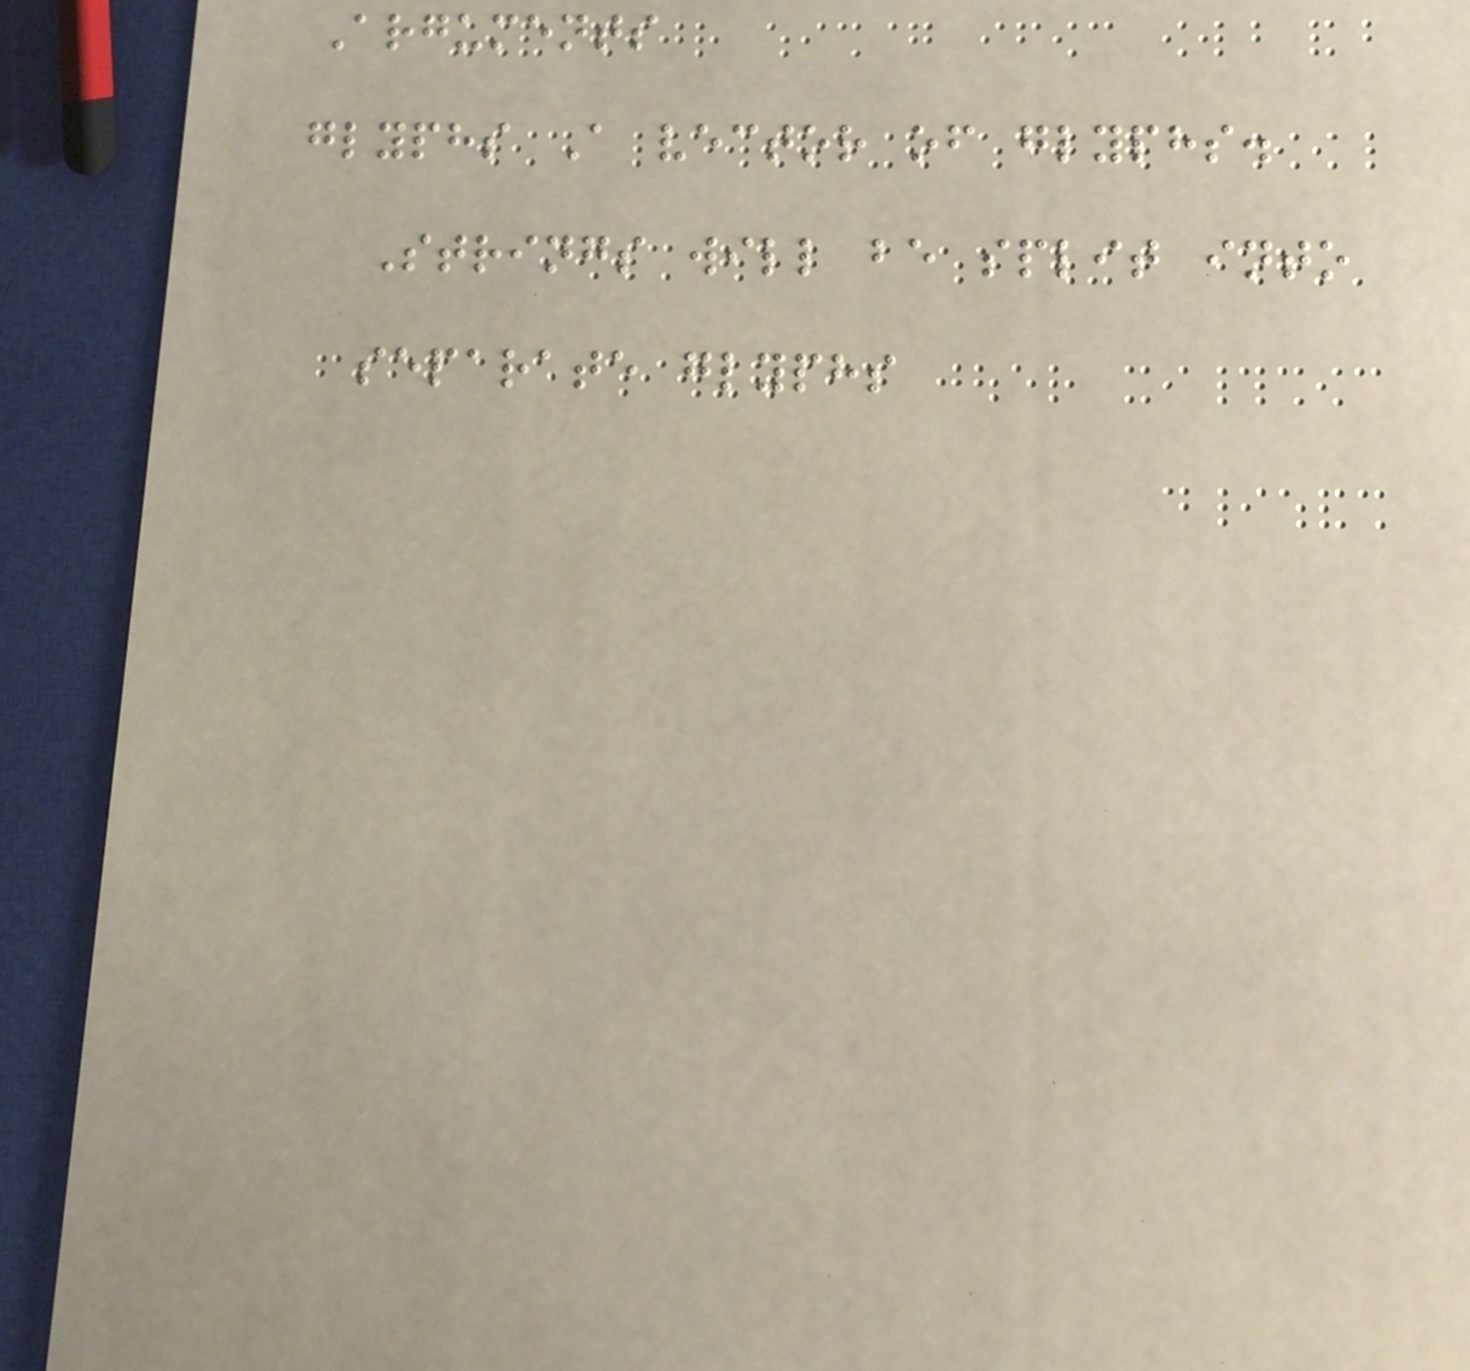Arguments
glyphs A vector of glyphs.
Strings will be split into
separate glyphs
